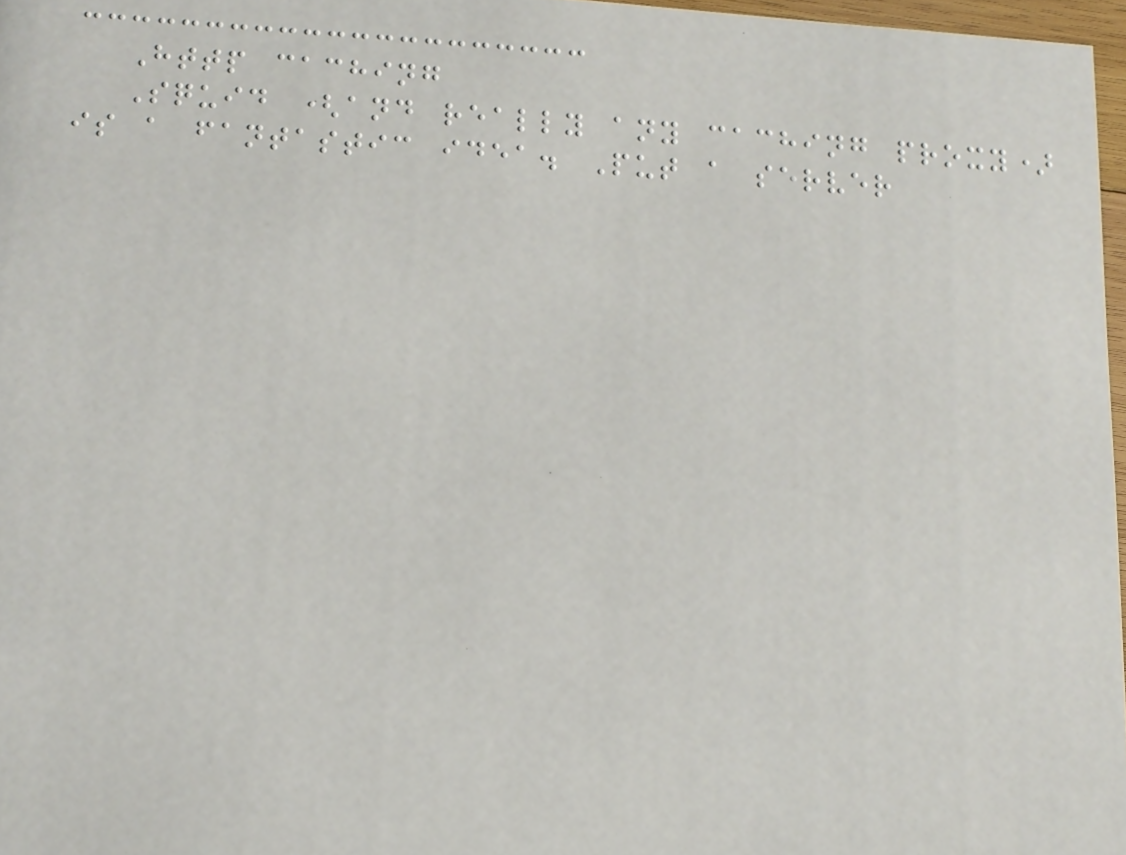Http caching
Squid (and really any caching proxy)
is a fantastic idea. Put a server
